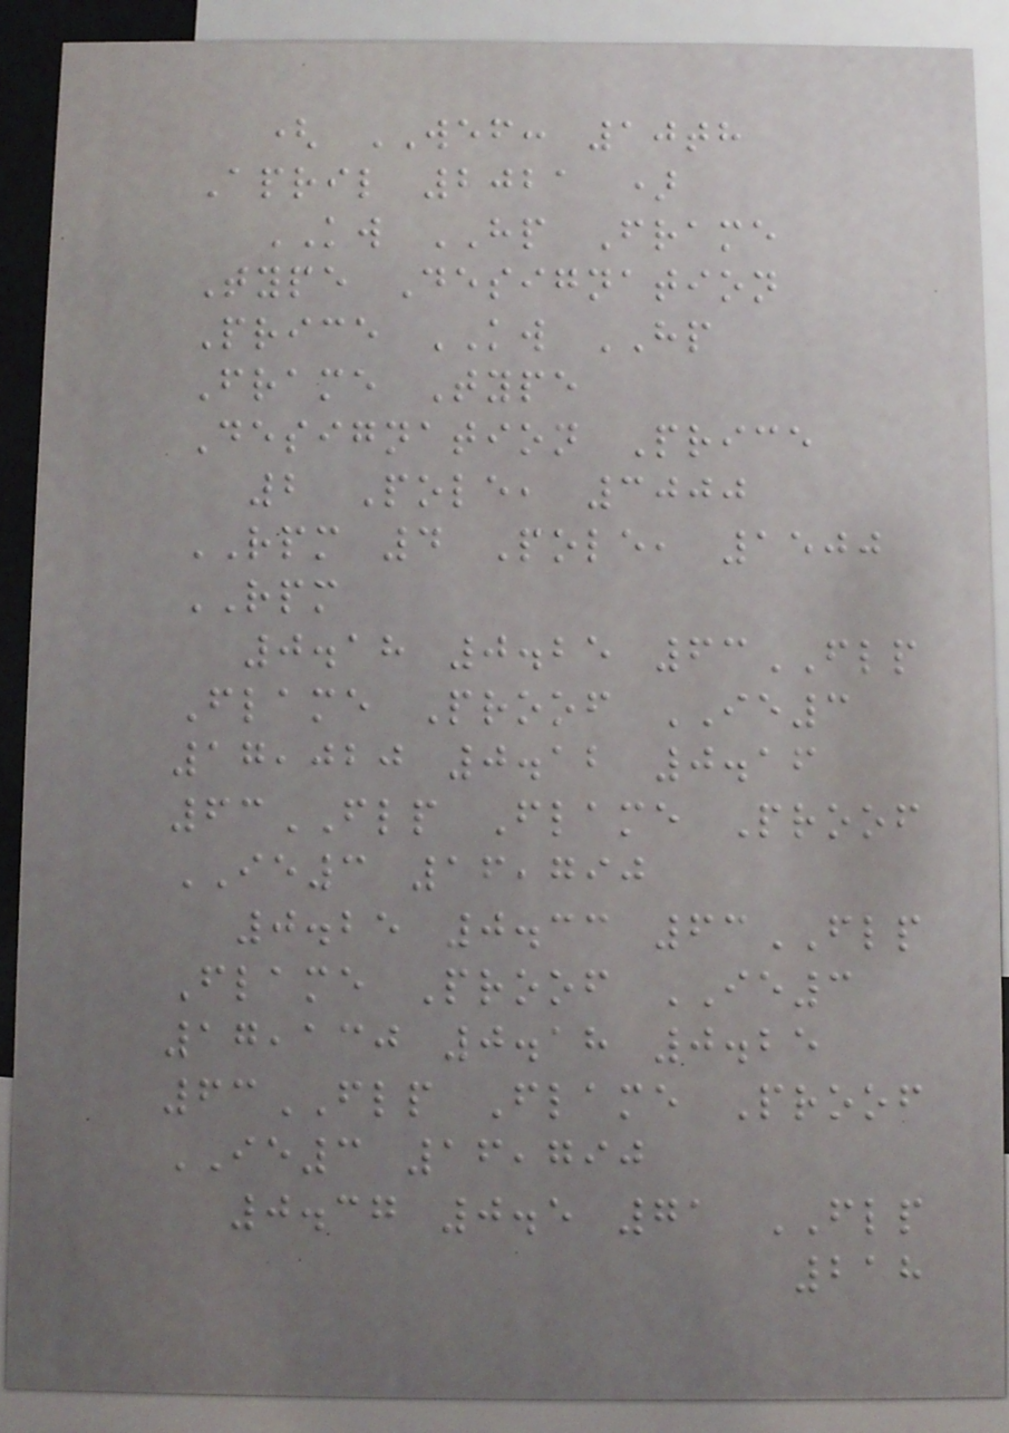( WEF: 10th
April 2021 )
KW HP Frame
Type Designation
Price KW HP
Frame Type
Designation Price
2 Pole, 3000
RPM 4 Pole, 1500
RPM
0.18 0.25 63FLP
Flame Proof IE3
17,020 0.12 0.16
63FLP Flame Proof
IE3 16,790
0.25 0.33 63FLP
Flame Proof IE3
17,130 0.18 0.25
63FLP Flame Proof
IE3 16,790
0.37 0.5 71 FLP
218
